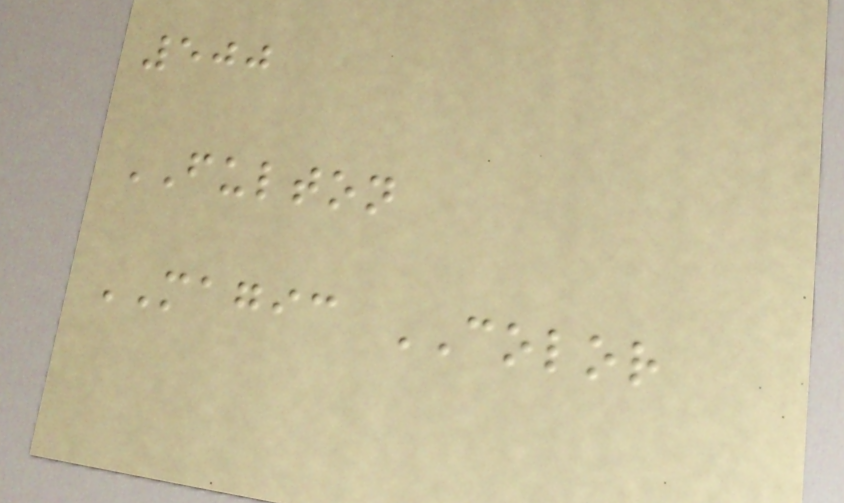500
FULTON
MAGIC COLOR
